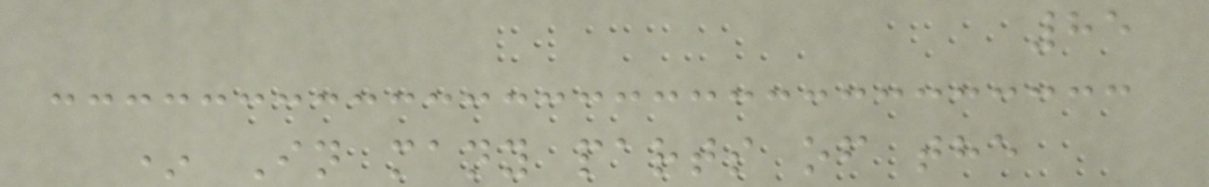85
* In many parts of the
